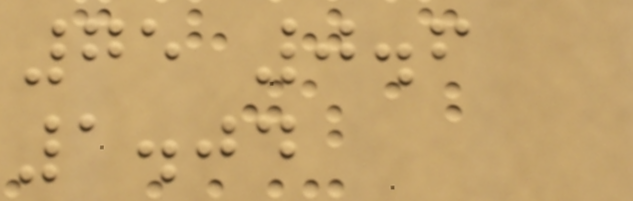75 0.6
1.04
